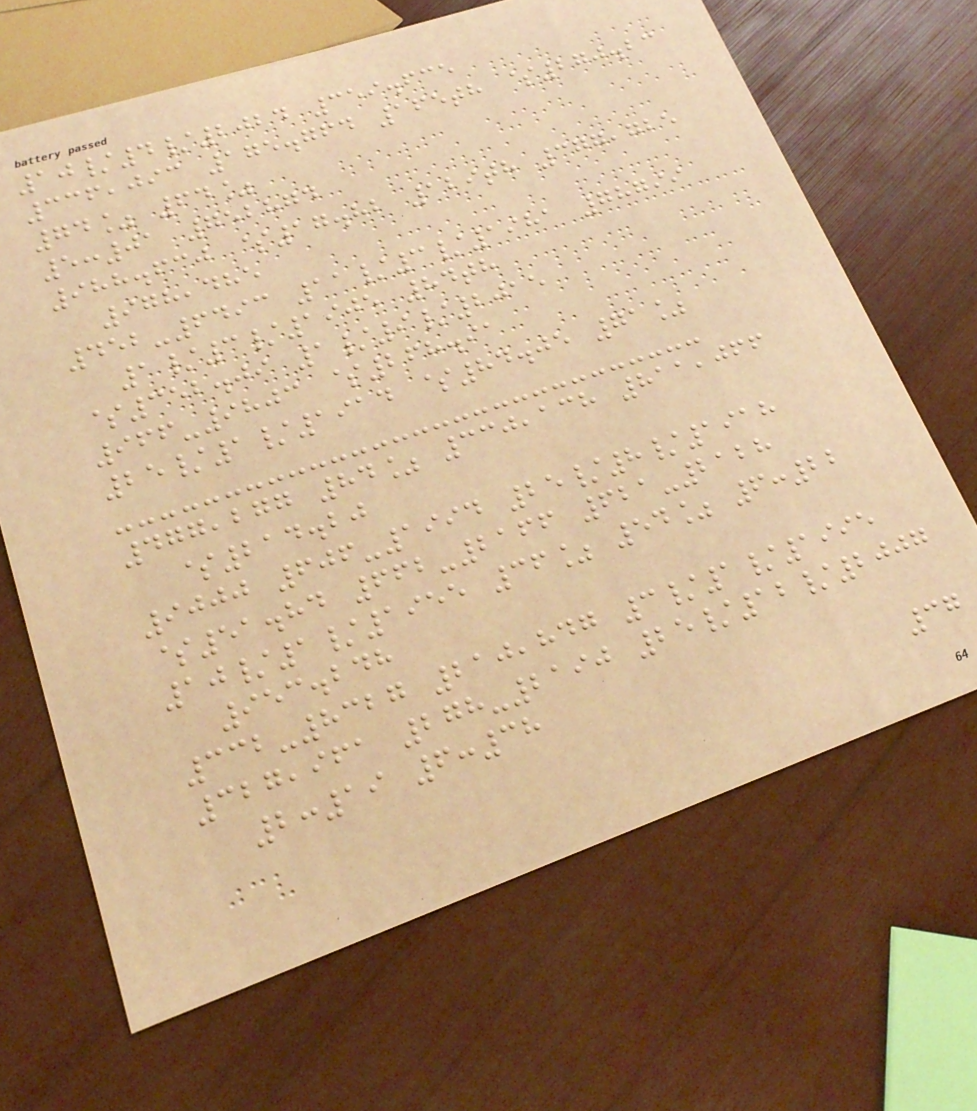10/4/2024 359.635
336,093 175.764 165th $270.23
74% 64%
5:01 752874
988.630 $17.82 129th 377,725
978,485
452-6493 11/3/1981 78799
1/3/1905 84th
$352.09 1/9/2015
966-9803 $268.91
25/1/1914 $84.05 71%
477,277 84% 330,138 811,066
$214.20
9000 606-1994 25/8/1918
$51.84 662-2166 621-2128
10/1/1955 36% 54% 6:22
953.248
332-8327 210,847 3/1/1995
327,961 278-2190 25/12/2007
2:19 6:38
37
